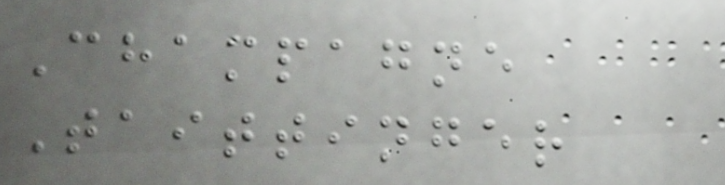Champagne
Taittinger
